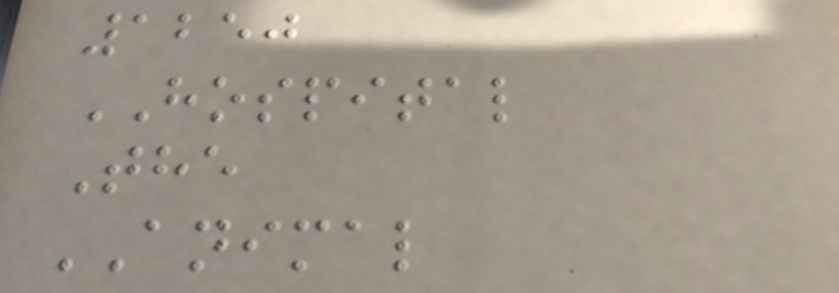1250
HOSPITAL
The
ANIMAL
